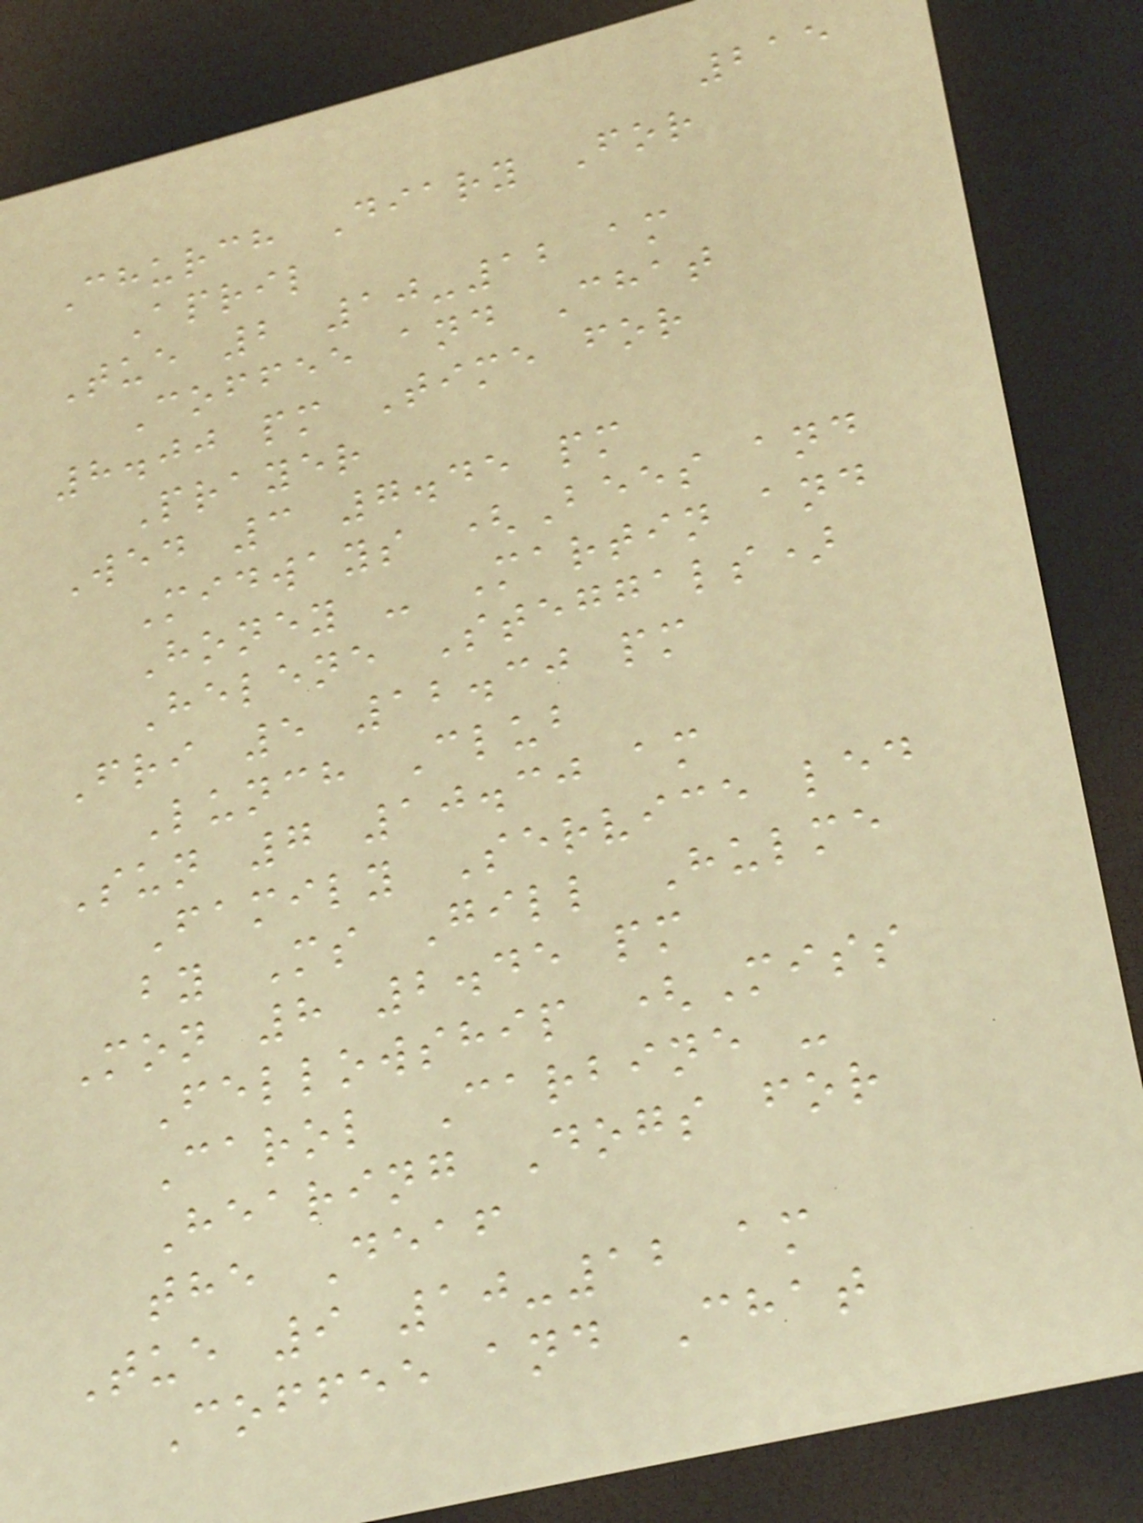215
Church Diary For
April
Tue 2 10-12 am
Coffee and Chat
8.00 pm Time for
Prayer
Wed 3 7.45 pm
Midways (Bees and
Honey - Martin and
Helene Steggals)
Fri 5 12.30 pm
Lunch Club
Sun 7 10.30 am
Family Service led
by Ms Gill Hulme
Mon 8 2.45 pm
Fellowship (Miss
Carol Carbine -
Hearing Dogs for
the Deaf
Tue 9 10-12 am
Coffee and Chat
